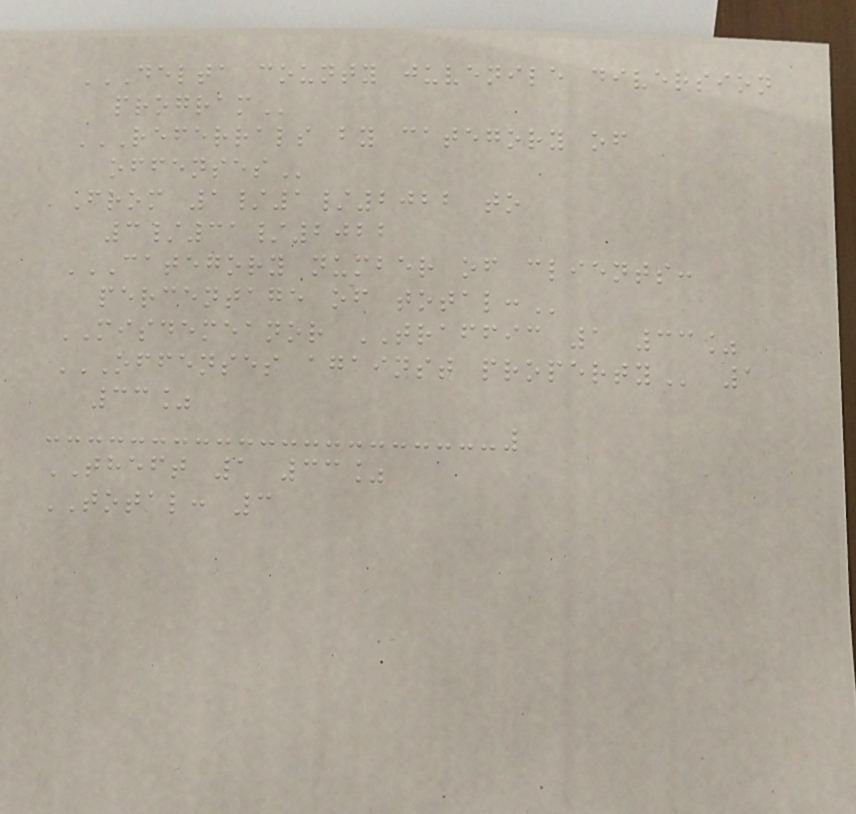DELTA COUNTY JUVENILE DIVERSION
PROGRAM
REFERRALS BY CATEGORY OF
OFFENSES
From 1/1/2022 to
3/31/2022
CATEGORY NUMBER OF CLIENTS:
PERCENTAGE OF TOTAL:
MISDEMEANOR TRAFFIC 1 33%
OFFENSES AGAINST PROPERTY 1
33%
THEFT 1 33%
TOTAL: 3
